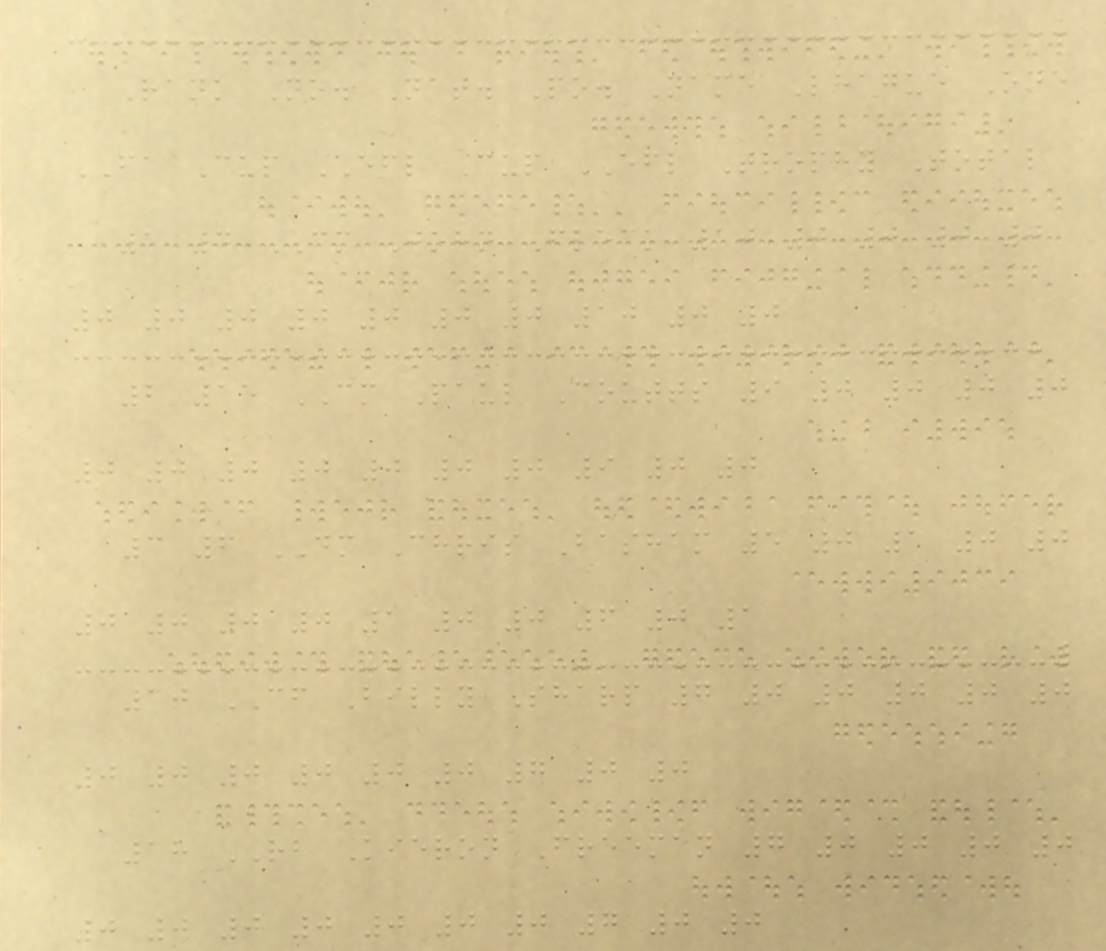Rank No. Nat. Po. Name League One
FA Cup EFL Cup EFL Trophy Total
1 4 CM John Fleck 10 0 0 0 0
0 0 0 0 0 0 0 10 0 0
2 15 CM Paul Coutts 9 0 0 0 0
0 0 0 0 0 0 0 9 0 0
3 6 DM Chris Basham 5 0 1 0 0
0 0 0 0 1 0 0 6 0 1
10 CF Billy Sharp 7 0 0 0 0 0
0 0 0 0 0 0 7 0 0
18 RB Kieron Freeman 7 0 0 0 0
0 0 0 0 0 0 0 7 0 0
